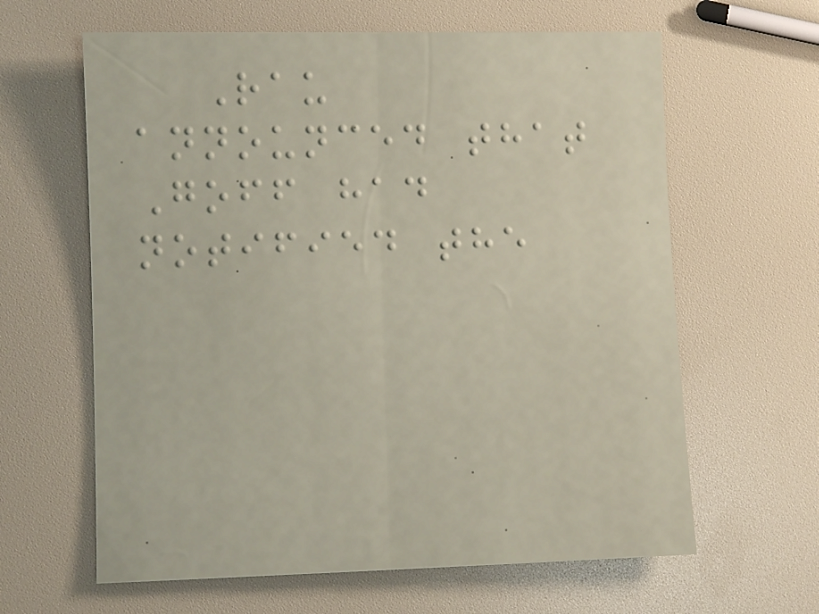Rau
announced that
Goff had
notified the
